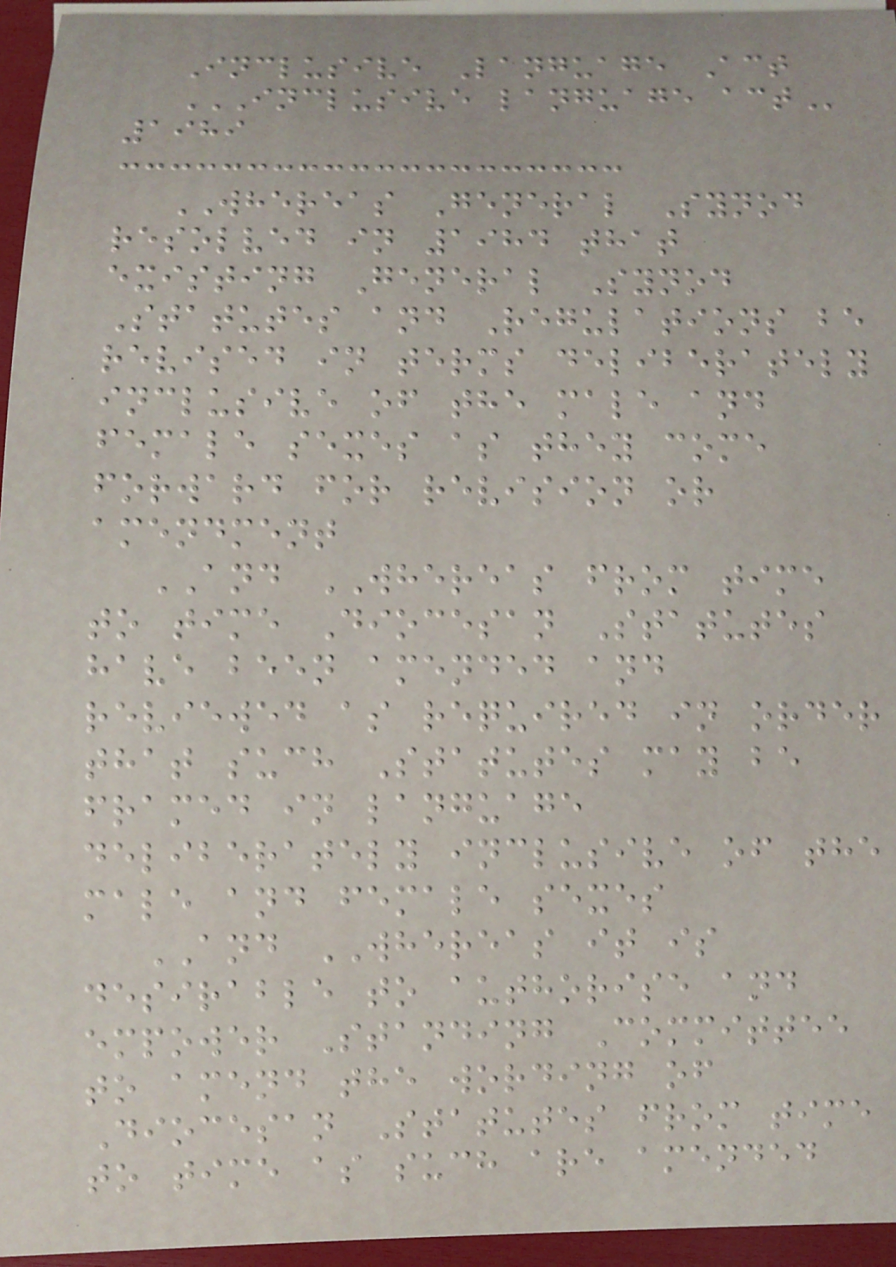Inclusive Language Act
INCLUSIVE LANGUAGE ACT
1989
WHEREAS General Synod
resolved in 1984 that
existing General Synod
Statutes and Regulations be
revised in terms deliberately
inclusive of the male and
female sexes as they come
forward for revision or
amendment
AND WHEREAS from time
to time Diocesan Statutes
have been amended and
reviewed as required in order
that such Statutes may be
framed in language
deliberately inclusive of the
male and female sexes
AND WHEREAS it is
desirable to authorise and
empower Standing Committee
to amend the wording of
Diocesan Statutes from time
to time as such are amended
